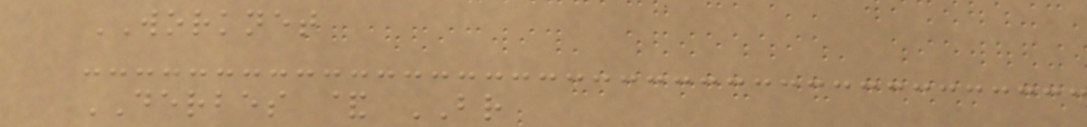WORKNET
DERBES & BR
